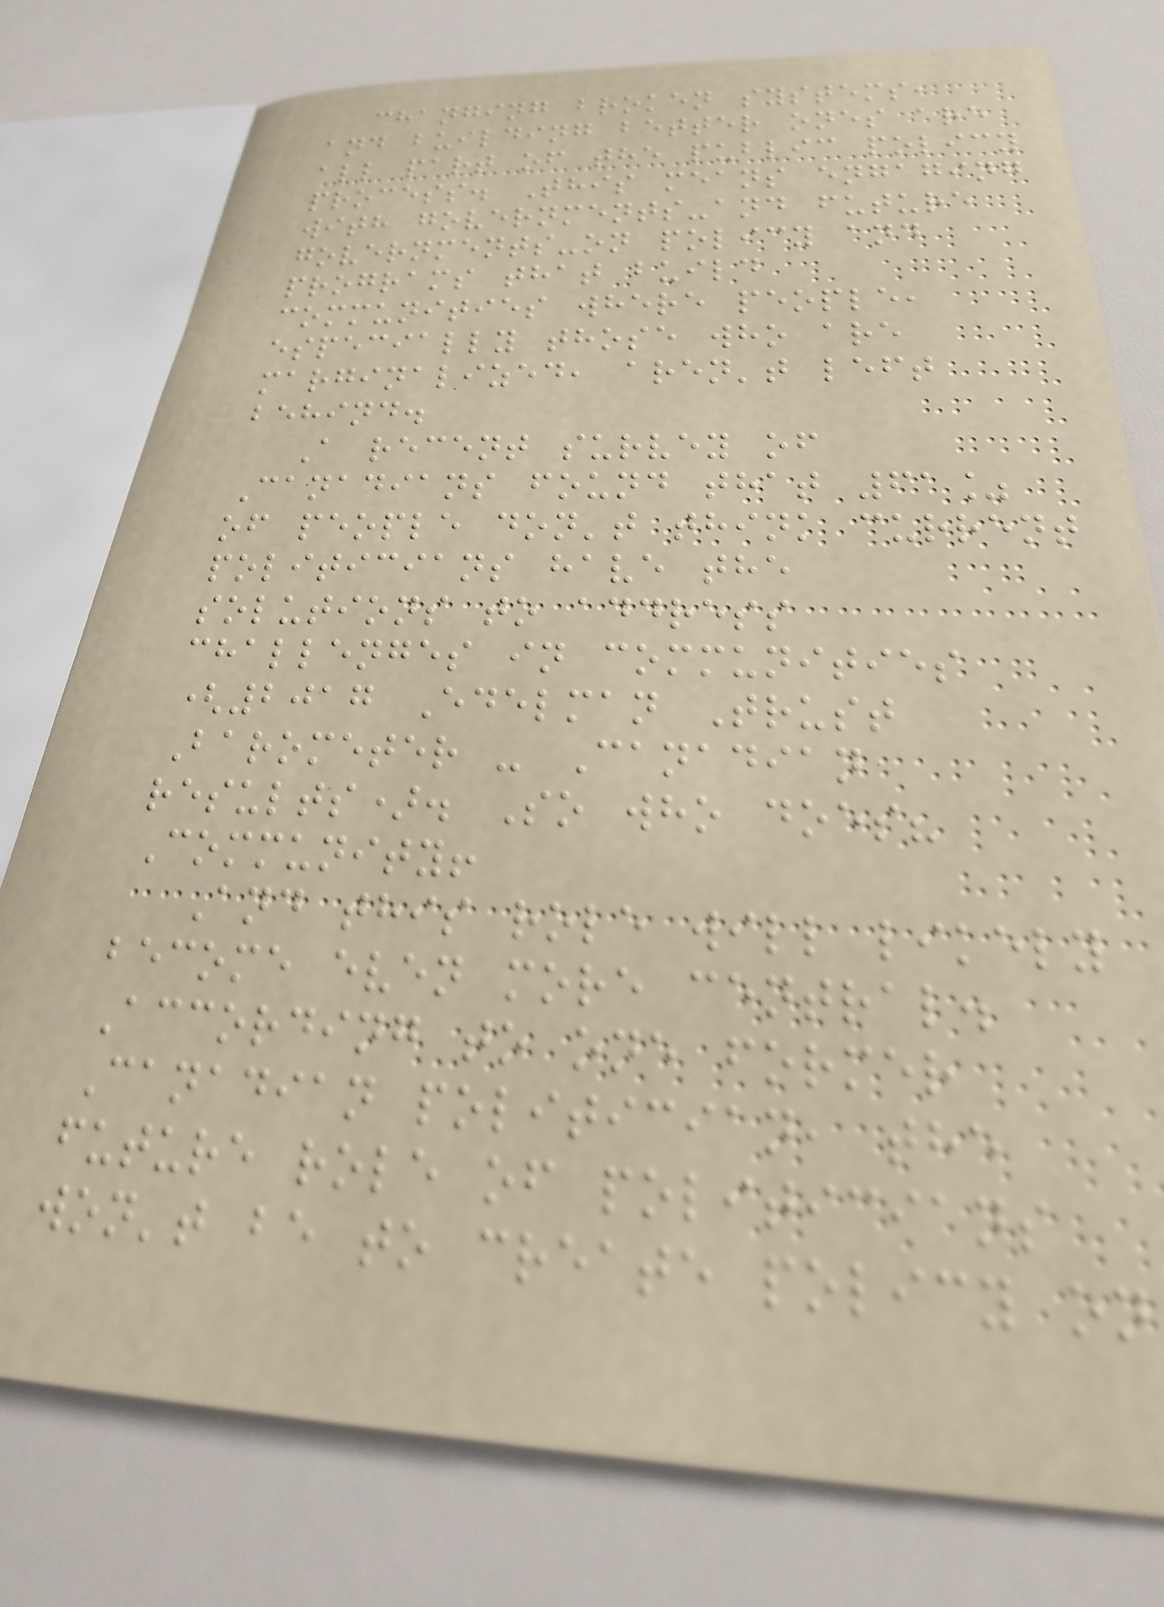changing broken systems,
and building better ones are
all part of the public policy
process. This means engaging
with governments-and future
governments-on policy and
programs that build
communities where people,
especially those who are
marginalized, aren't left
behind.
A recent survey of
Canadians found that 61%
of people don't think current
politicians have the
solutions to address
challenges in communities
(2017 Edelman Trust
Barometer - Canadian
results). So who does?
Community!
And this role will likely
become even more central.
According to one former
Canadian politician, the
future role of politicians
won't be to create policy on
